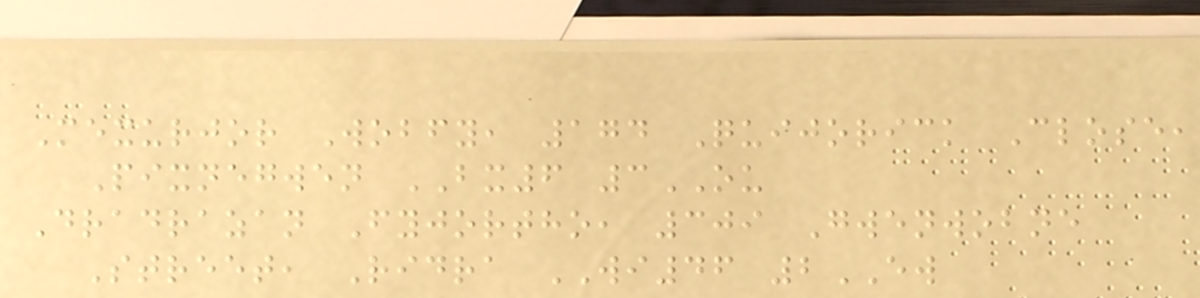Mexurjor Wobfy, 174 Quijorick Close,
Pixnegwen BX6 3OU
Dradrazan Fyjortho, 309 Gwenwobne
Street, Ridra WI46 2EW
